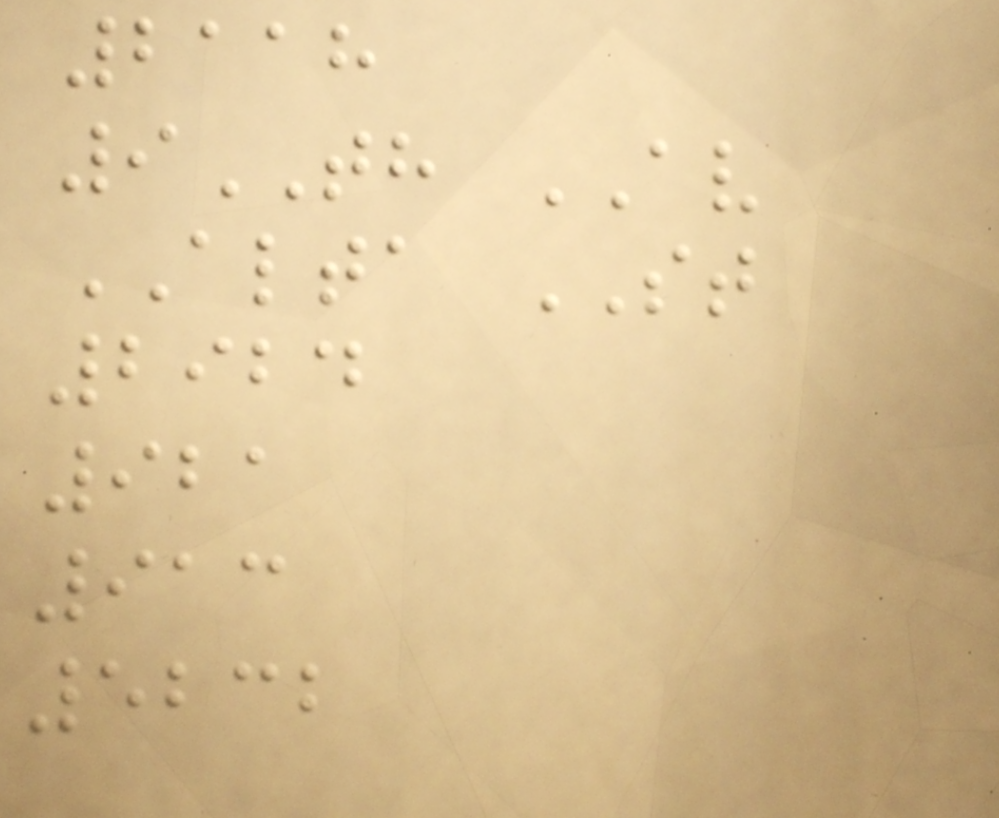2118
9TH AV
ALTA ST
2924
921
913
5232
